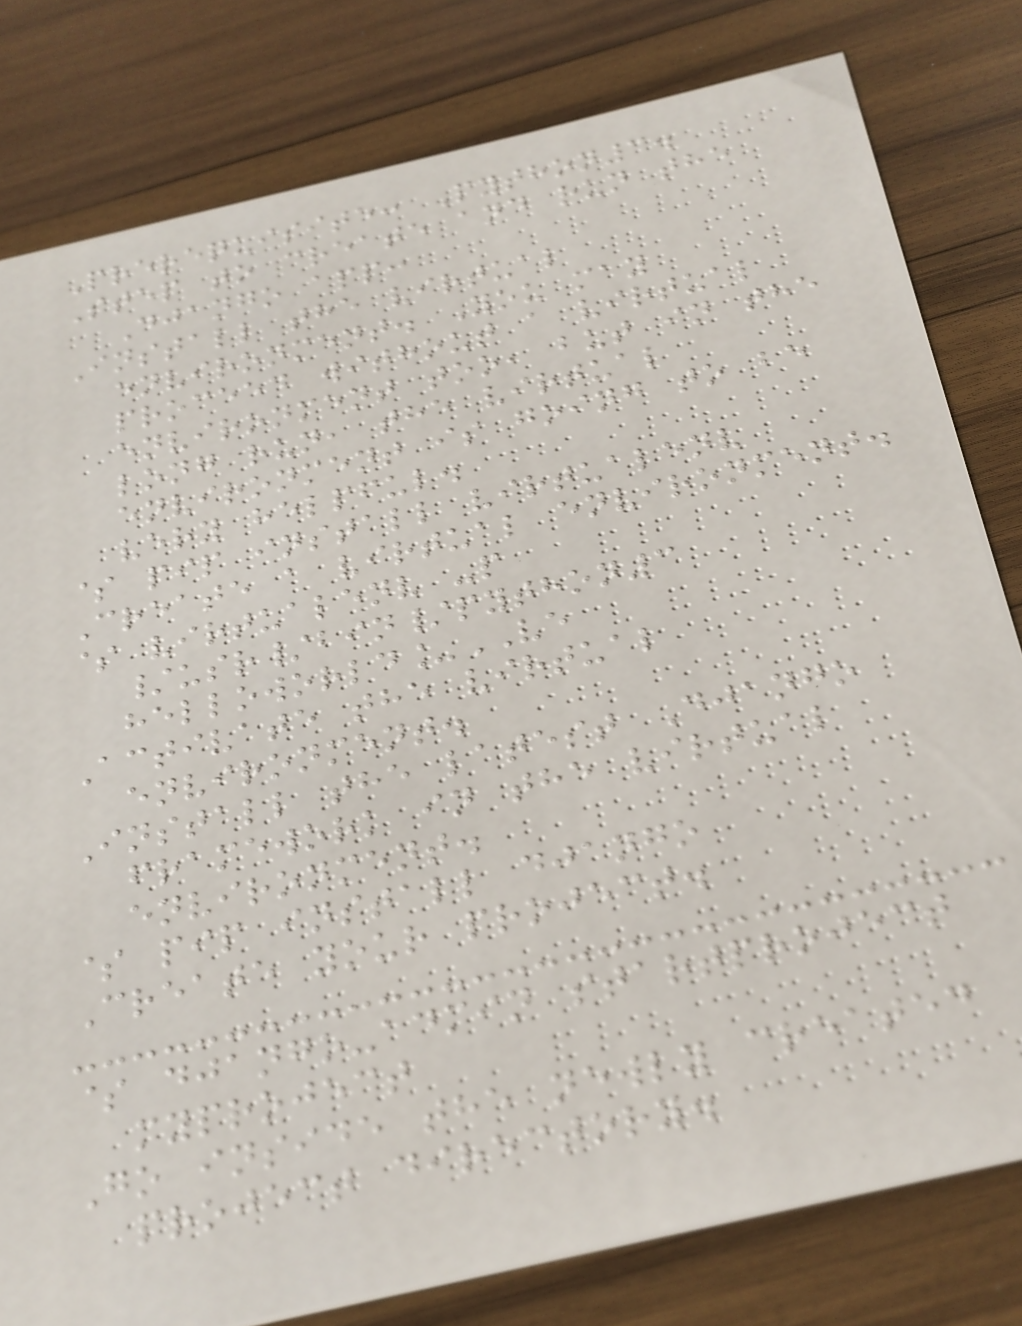Prerequisite: Python3.
Step to create and run the
Django app:
Install the virtual
environment. You may
proceed without a virtual
environment too, but in the
long run, the virtual
environment is going to be
very helpful.
$ pip install virtualenv
Create a virtual environment.
$ virtualenv -p
/usr/bin/python3
helloworld_VE
Activate the virtual
environment.
Install the latest Django
framework in the virtual
environment.
$ pip install django
Create your project.
$ django-admin startproject
myproject
Go inside the newly created
project directory.
